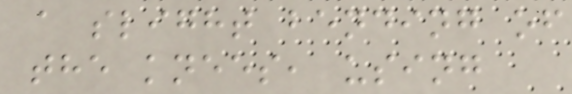a slight bending of
the knees, using
